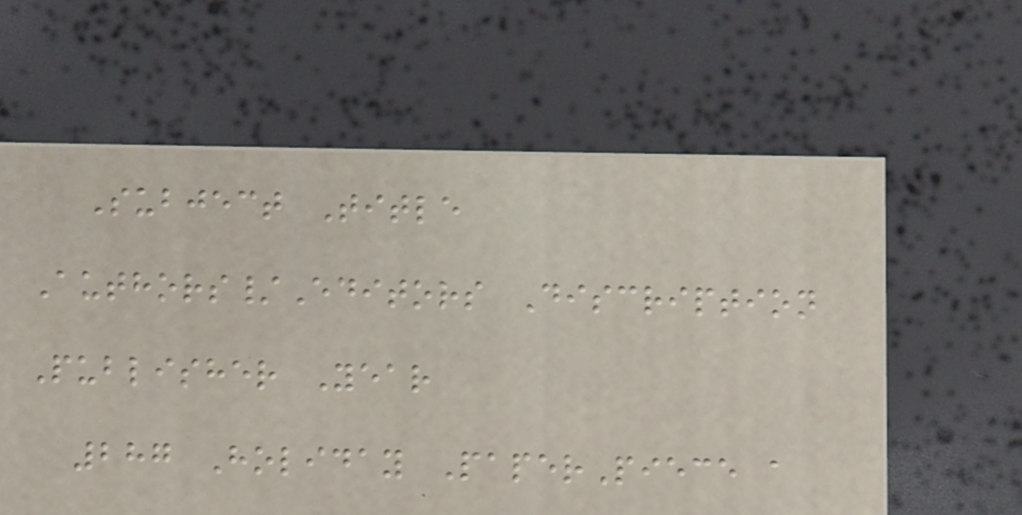Subject Title
Authors/Editors Discription
Publisher Year
287 Holiday PaperPiece a
